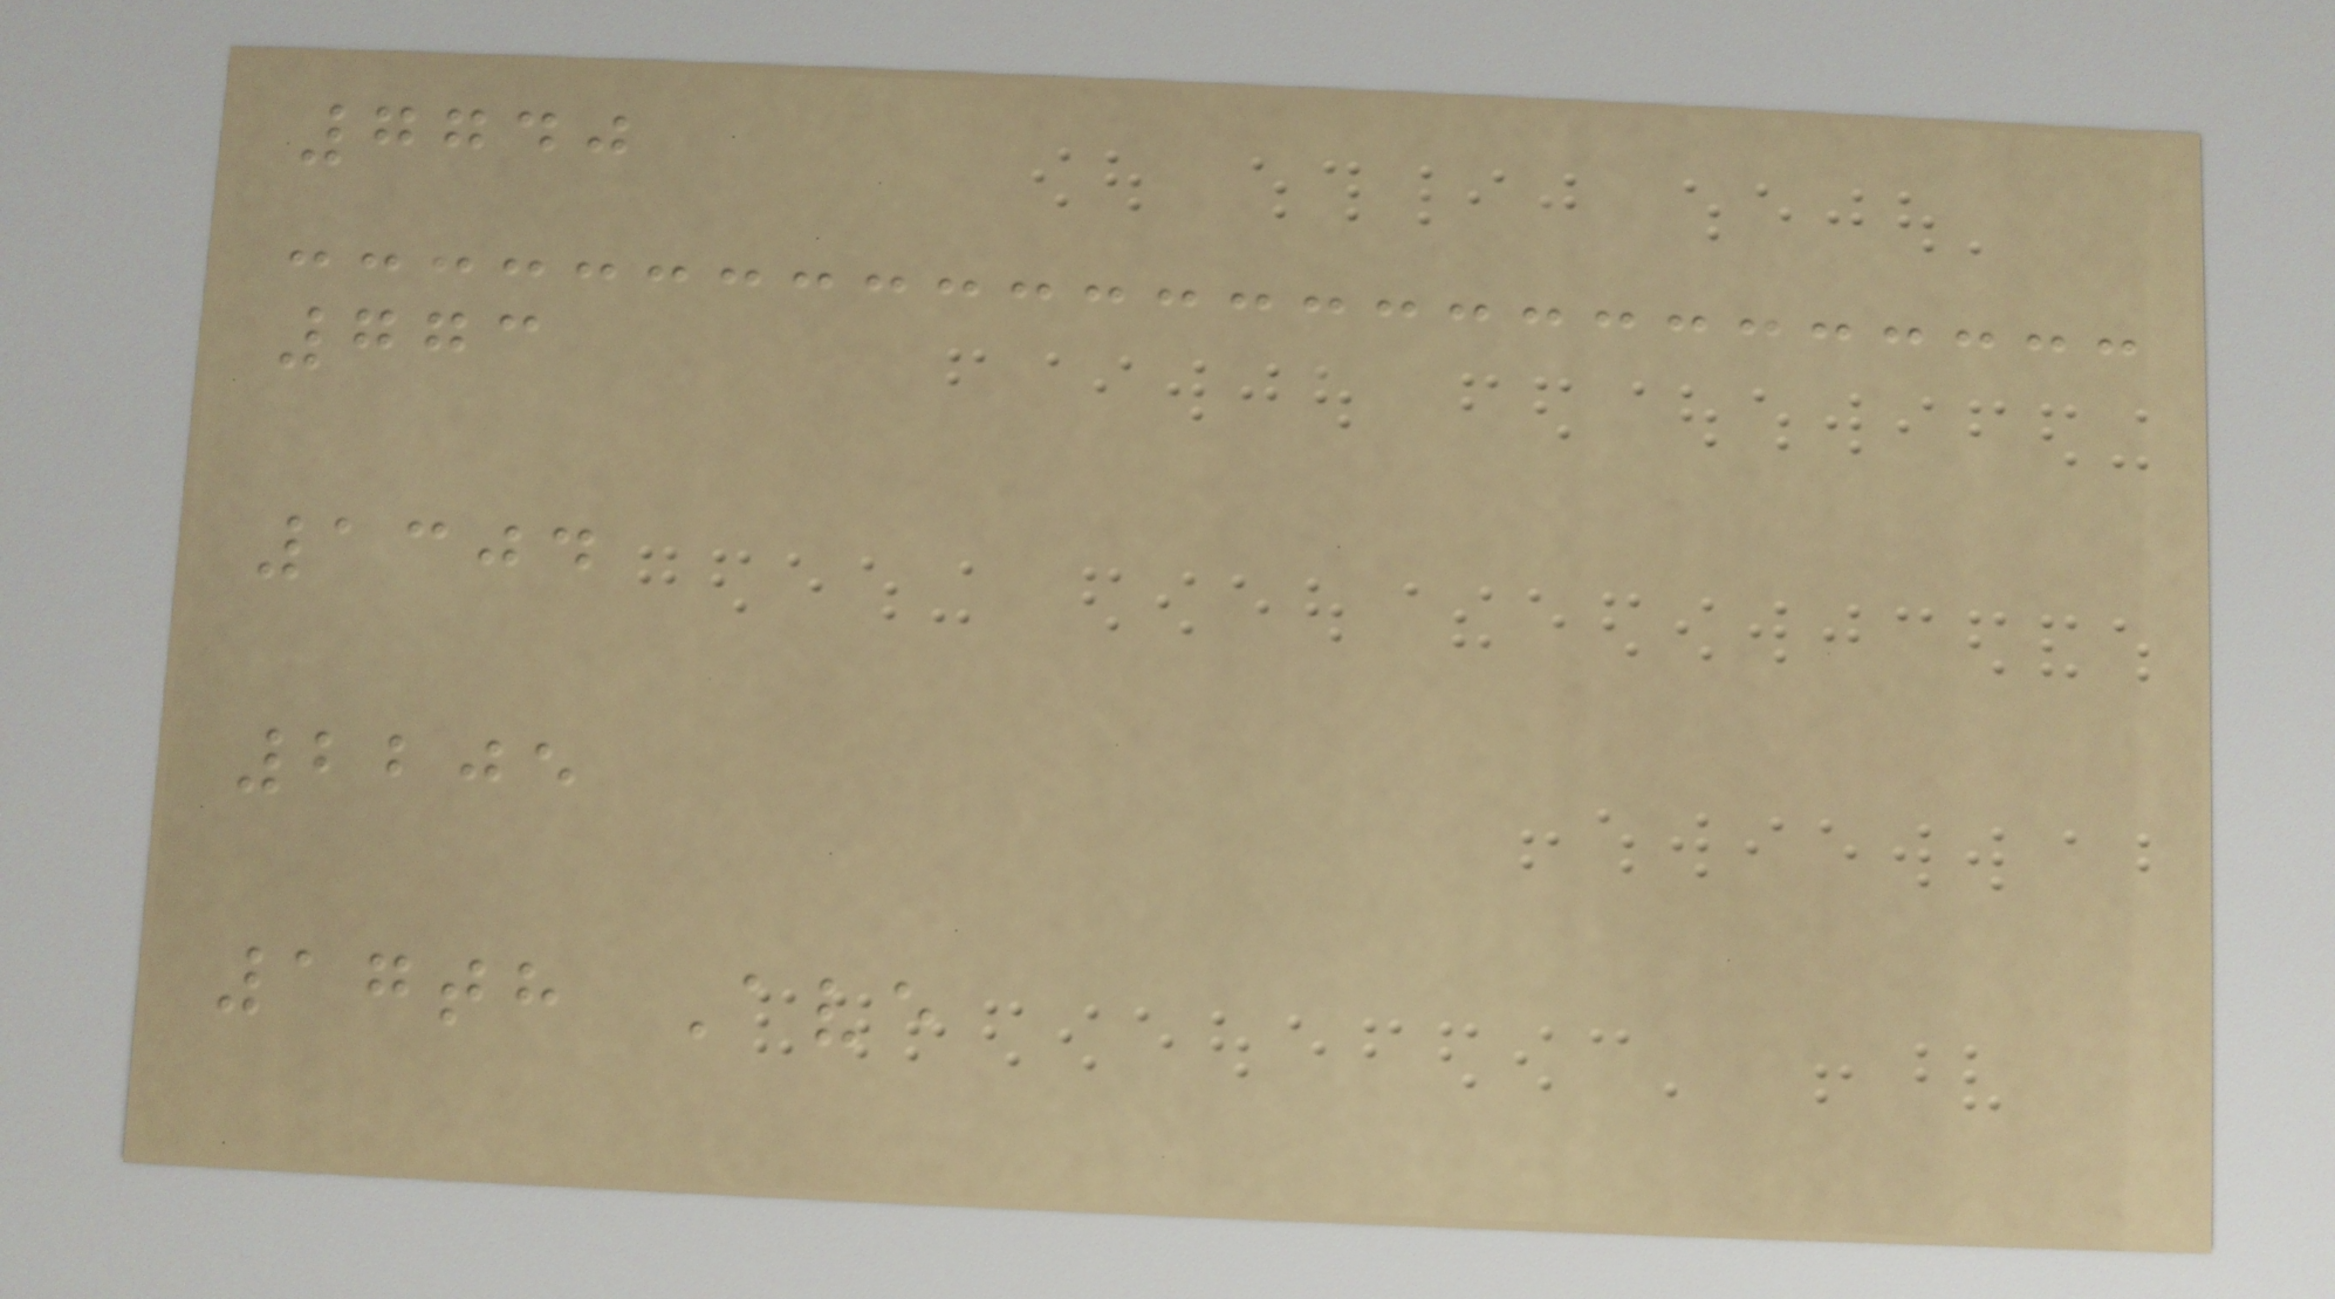7740
773
1304
2205
17th Ave
